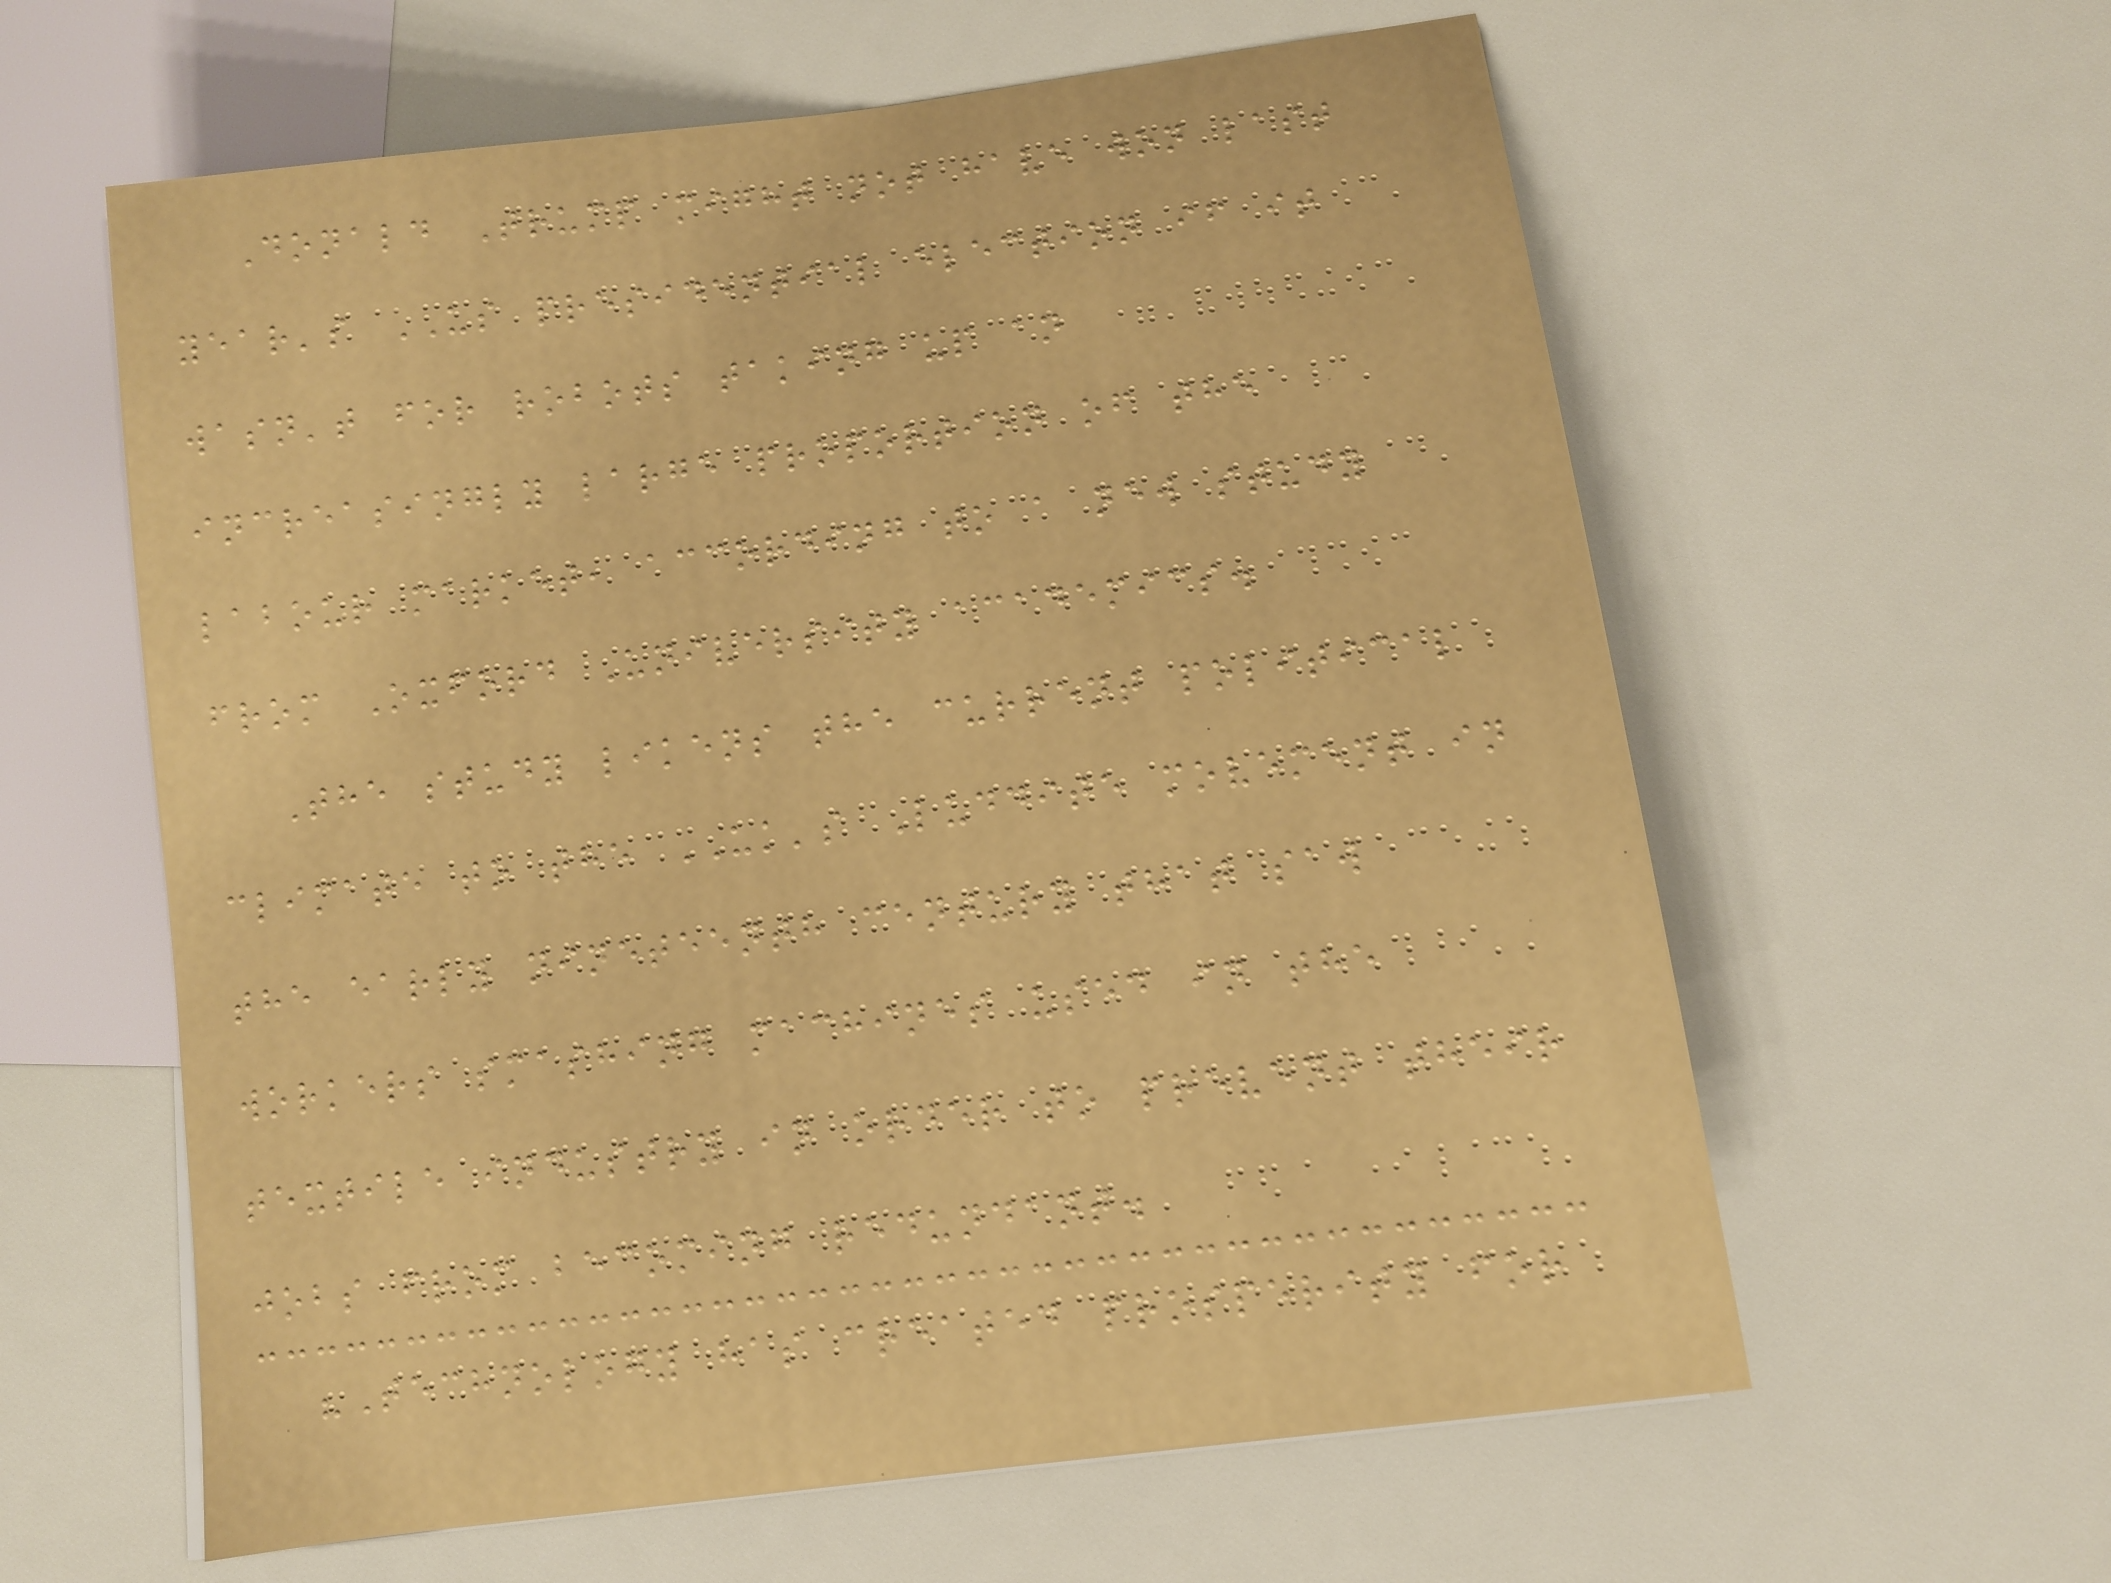Donald Trump might not have won last
year's US presidential election if it
wasn't for robots taking up an
increasingly large proportion of the
labour market, according to a new study
from Oxford University academics.
The study likens the current political
climate to the UK's Luddite movement in
the early nineteenth century that saw
workers smashing machines used in the
textile industry in order to prevent their
jobs from becoming redundant.
"Technology has created prosperity for
